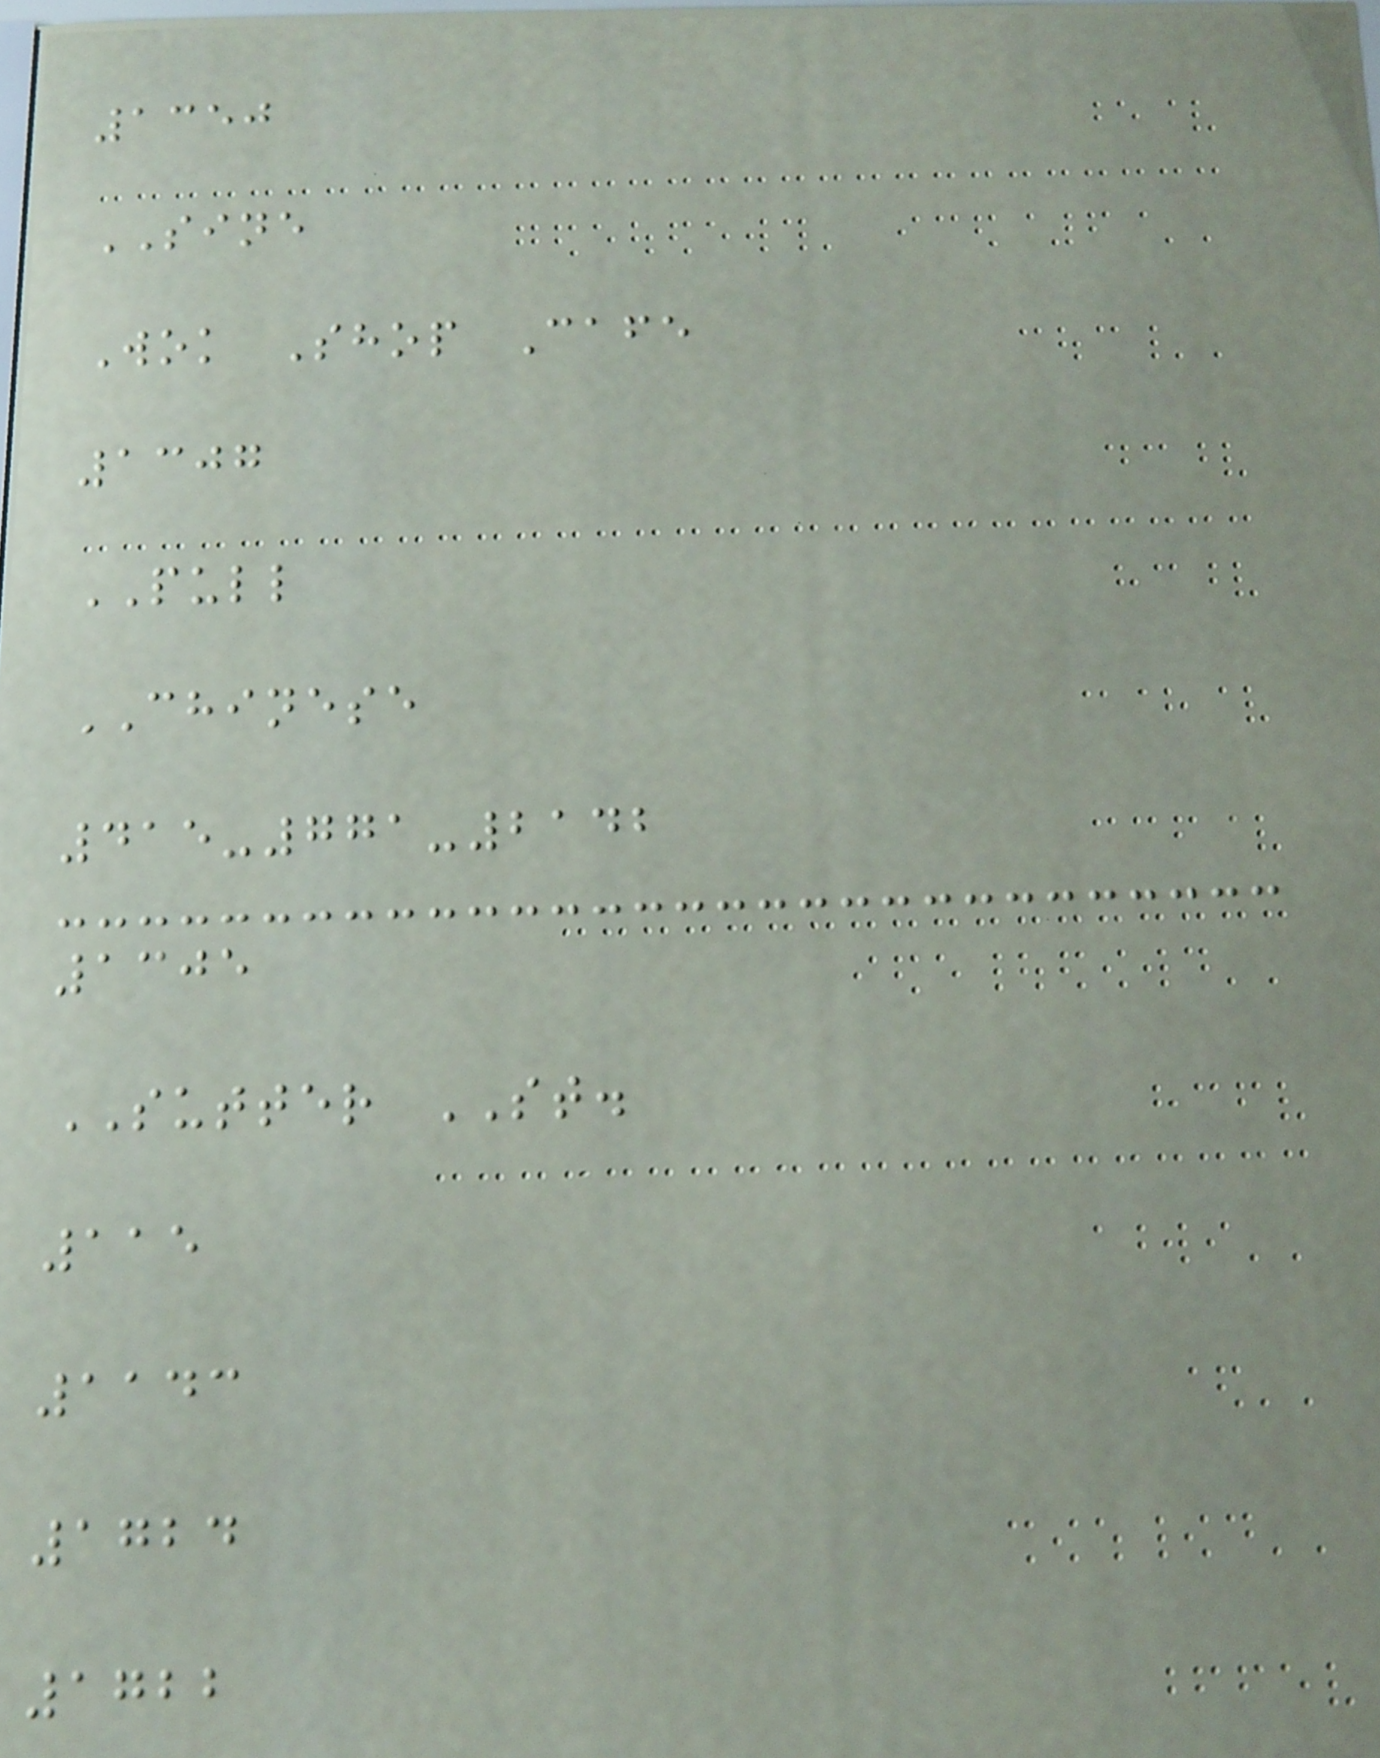1350
SINE
Wok Shop Cafe
1307
PULL
CHINESE
415-771-2142
1305
SUTTER ST.
115
1143
1724
1722
